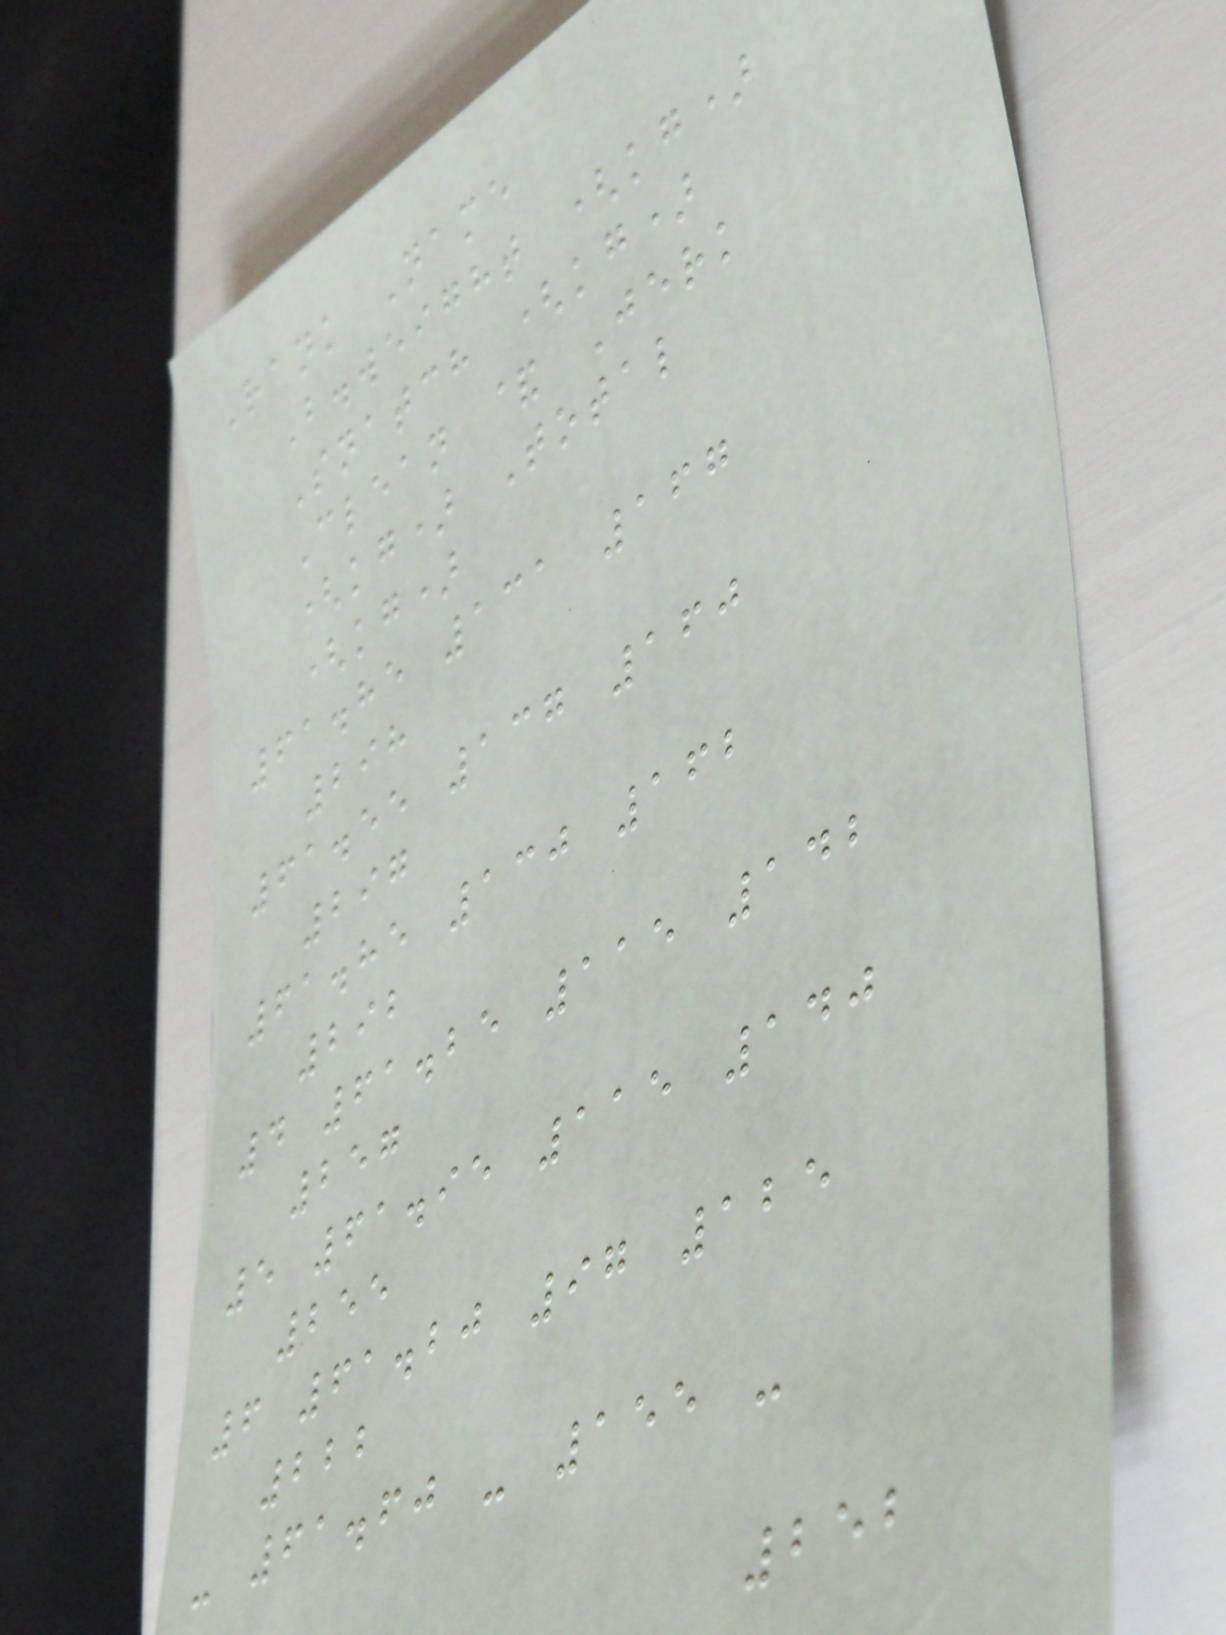Rank Name
B.weight (kg)
Snatch (kg)
Clean & Jerk
(kg) Total
(kg)
61.85 131 167
298
61.55 137 160
297
61.85 130 162
292
4 61.25 115 142
257
5 61.95 115 140
255
6 61.20 97 125
222
- 61.60 - 155 -
252
